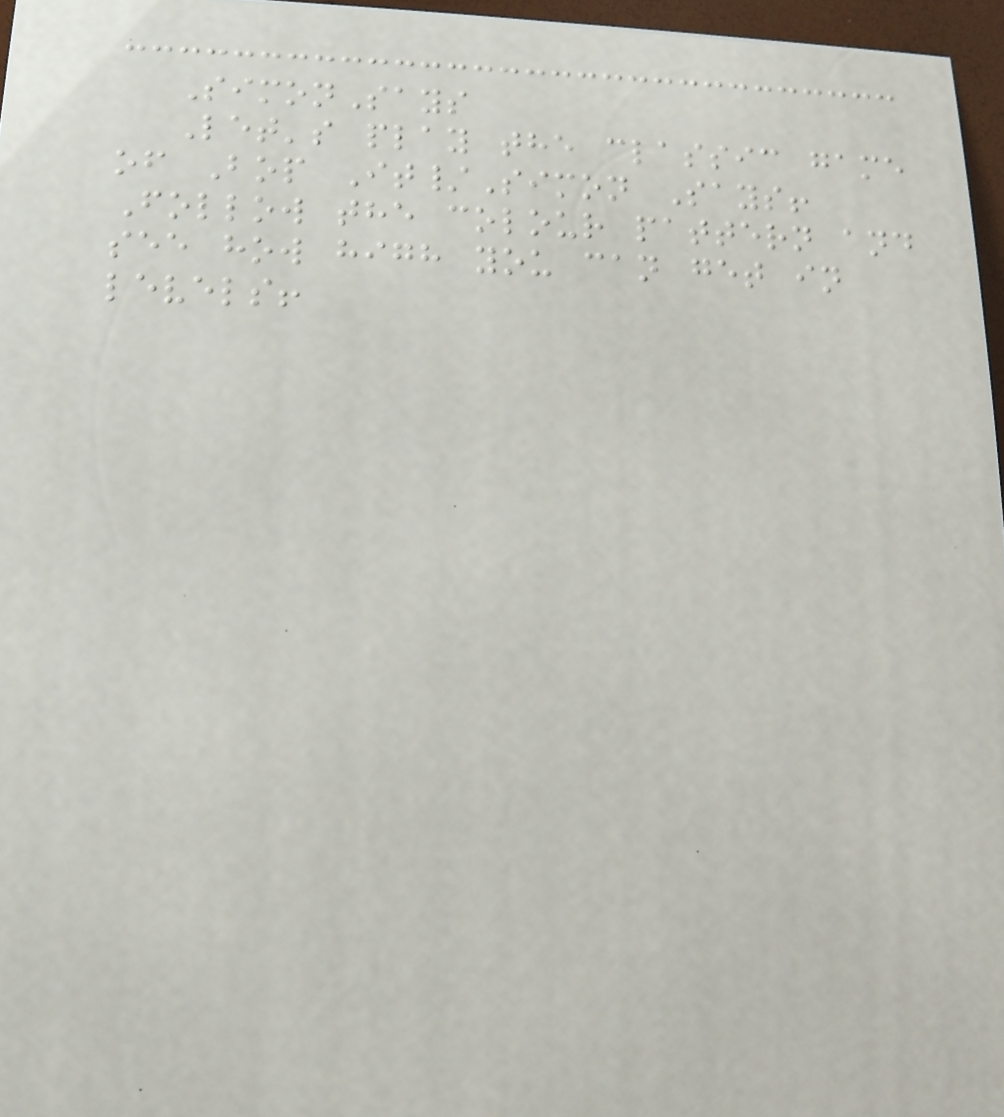SimonSays
Let's play the classic game
of Bop It/Simon Says!
Follow the colour pattern and
see how high you can get in
levels!
